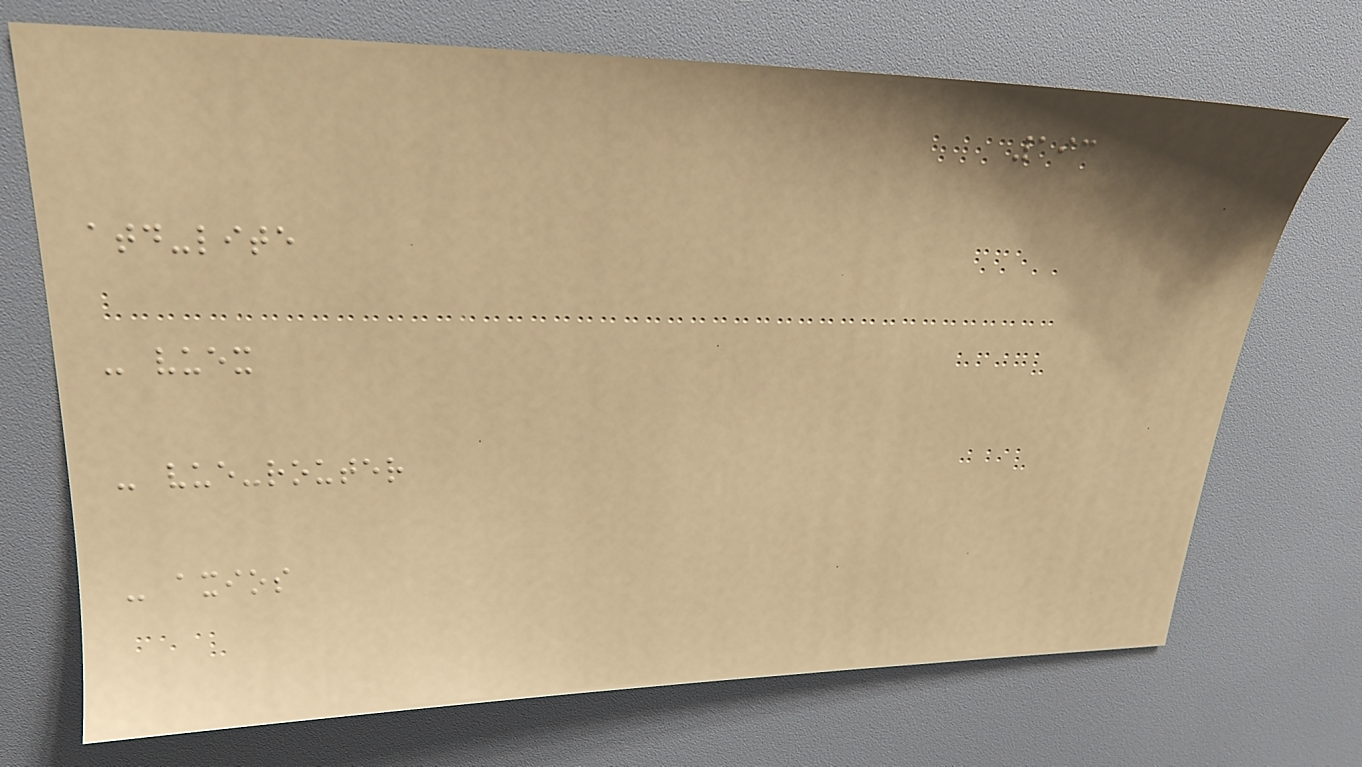193
atd-lite
- vuex
- vue-router
- axios
